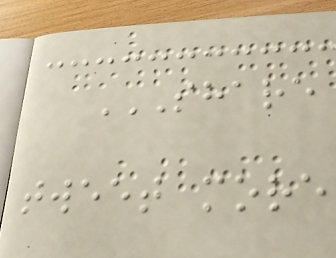SHARE
TWEET MORE
